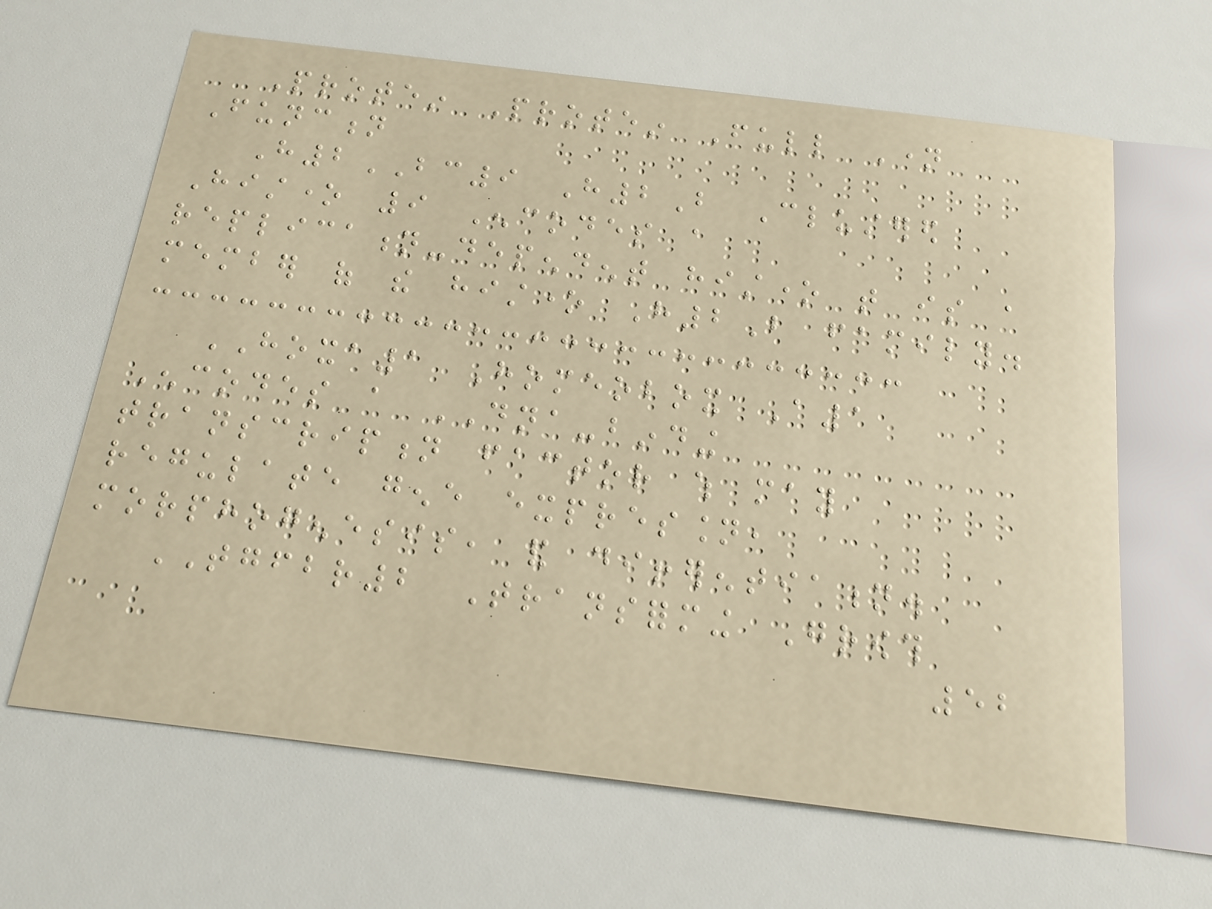Protein Protein Full Name
Function
H2BC9 H2B Clustered
Histone 9 Encodes a
replication-dependent histone that is a
member of the histone H2B family.
HOXA1 Homeobox A1
Encodes a DNA-binding
transcription factor which may
regulate gene expression,
morphogenesis, and differentiation.
TGFBR2 Transforming Growth
52
